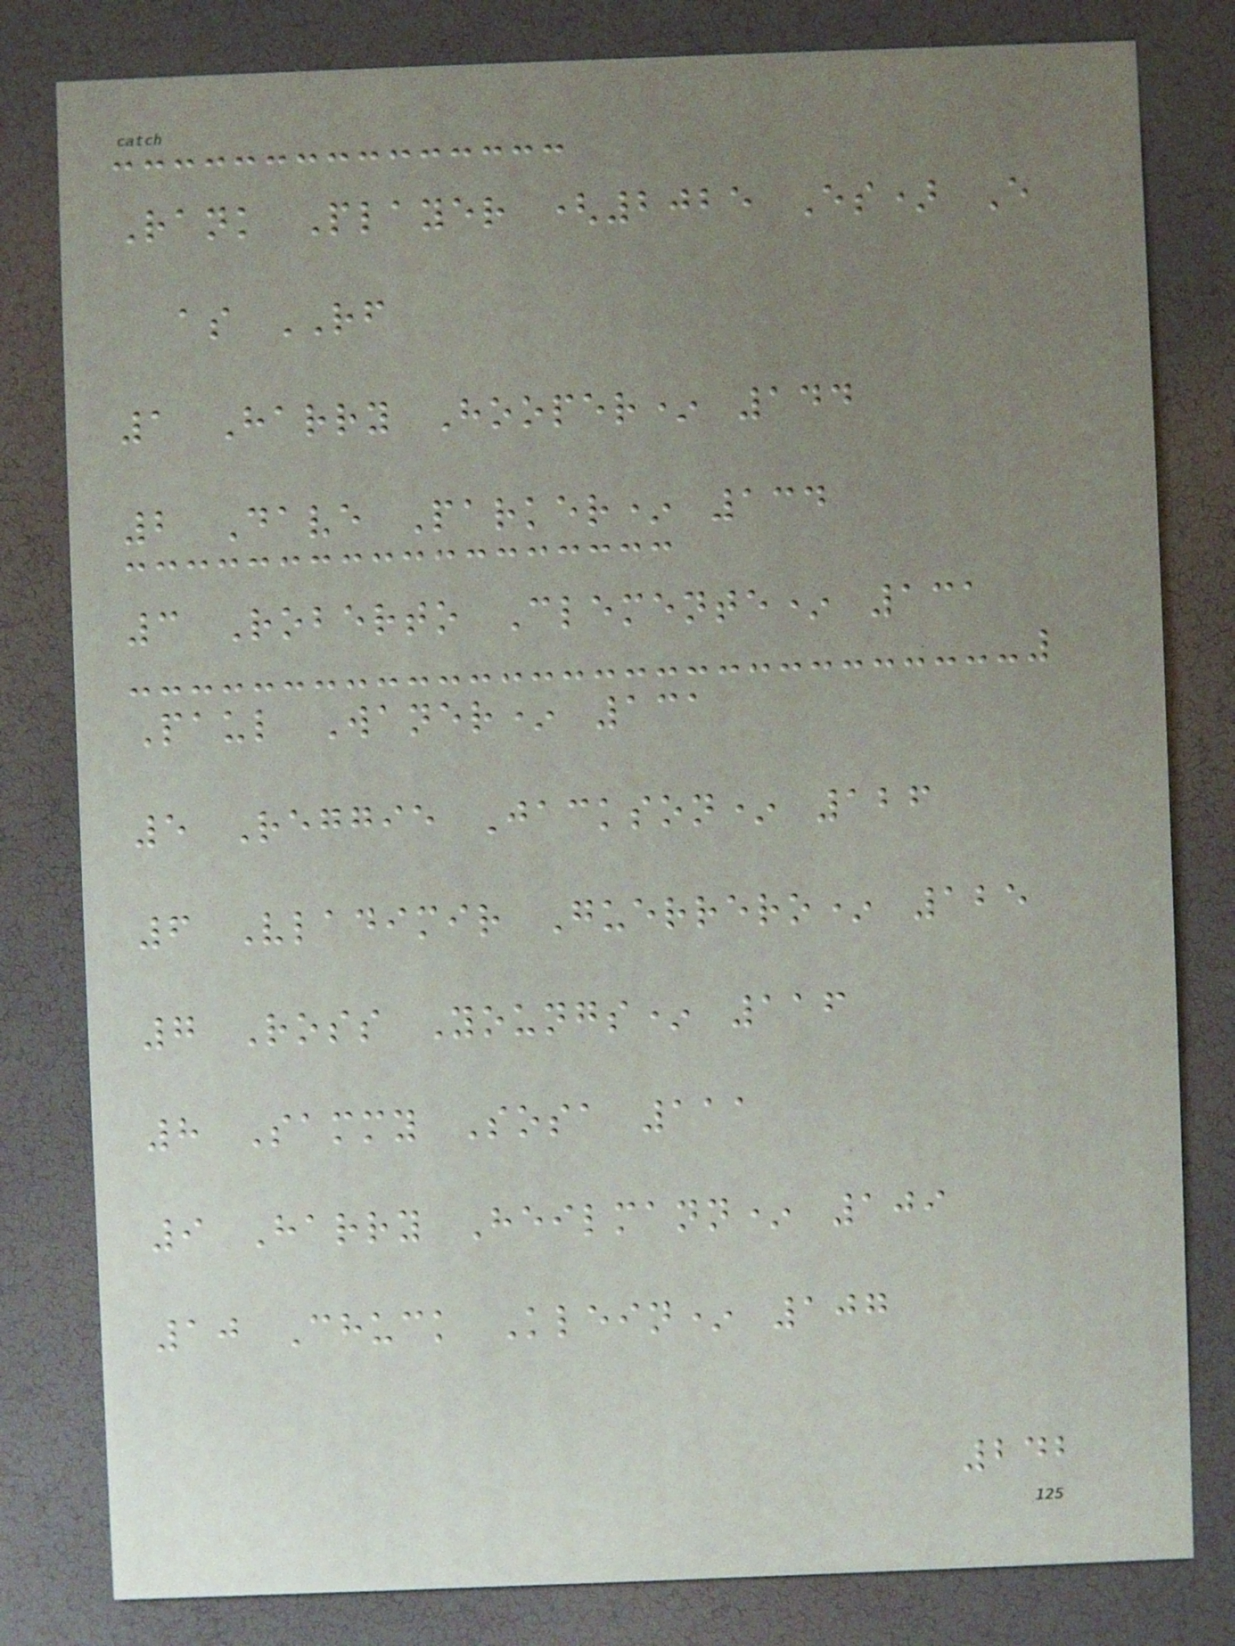Rank Player (2025 Es) E
as RF
1 Harry Hooper* 144
2 Dave Parker* 134
3 Roberto Clemente* 131
Paul Waner* 131
5 Reggie Jackson* 126
6 Vladimir Guerrero* 125
7 Ross Youngs* 116
8 Sammy Sosa 111
9 Harry Heilmann* 109
10 Chuck Klein* 107
242
